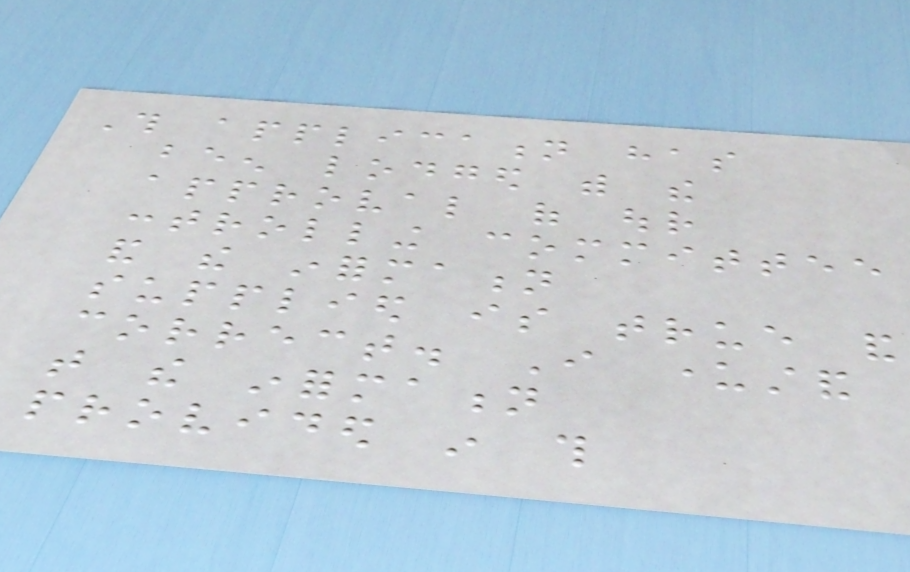This application has
been lodged with the
approval of our
controlling committee
and the information
supplied is true and
correct. I understand
that the information
provided in this
